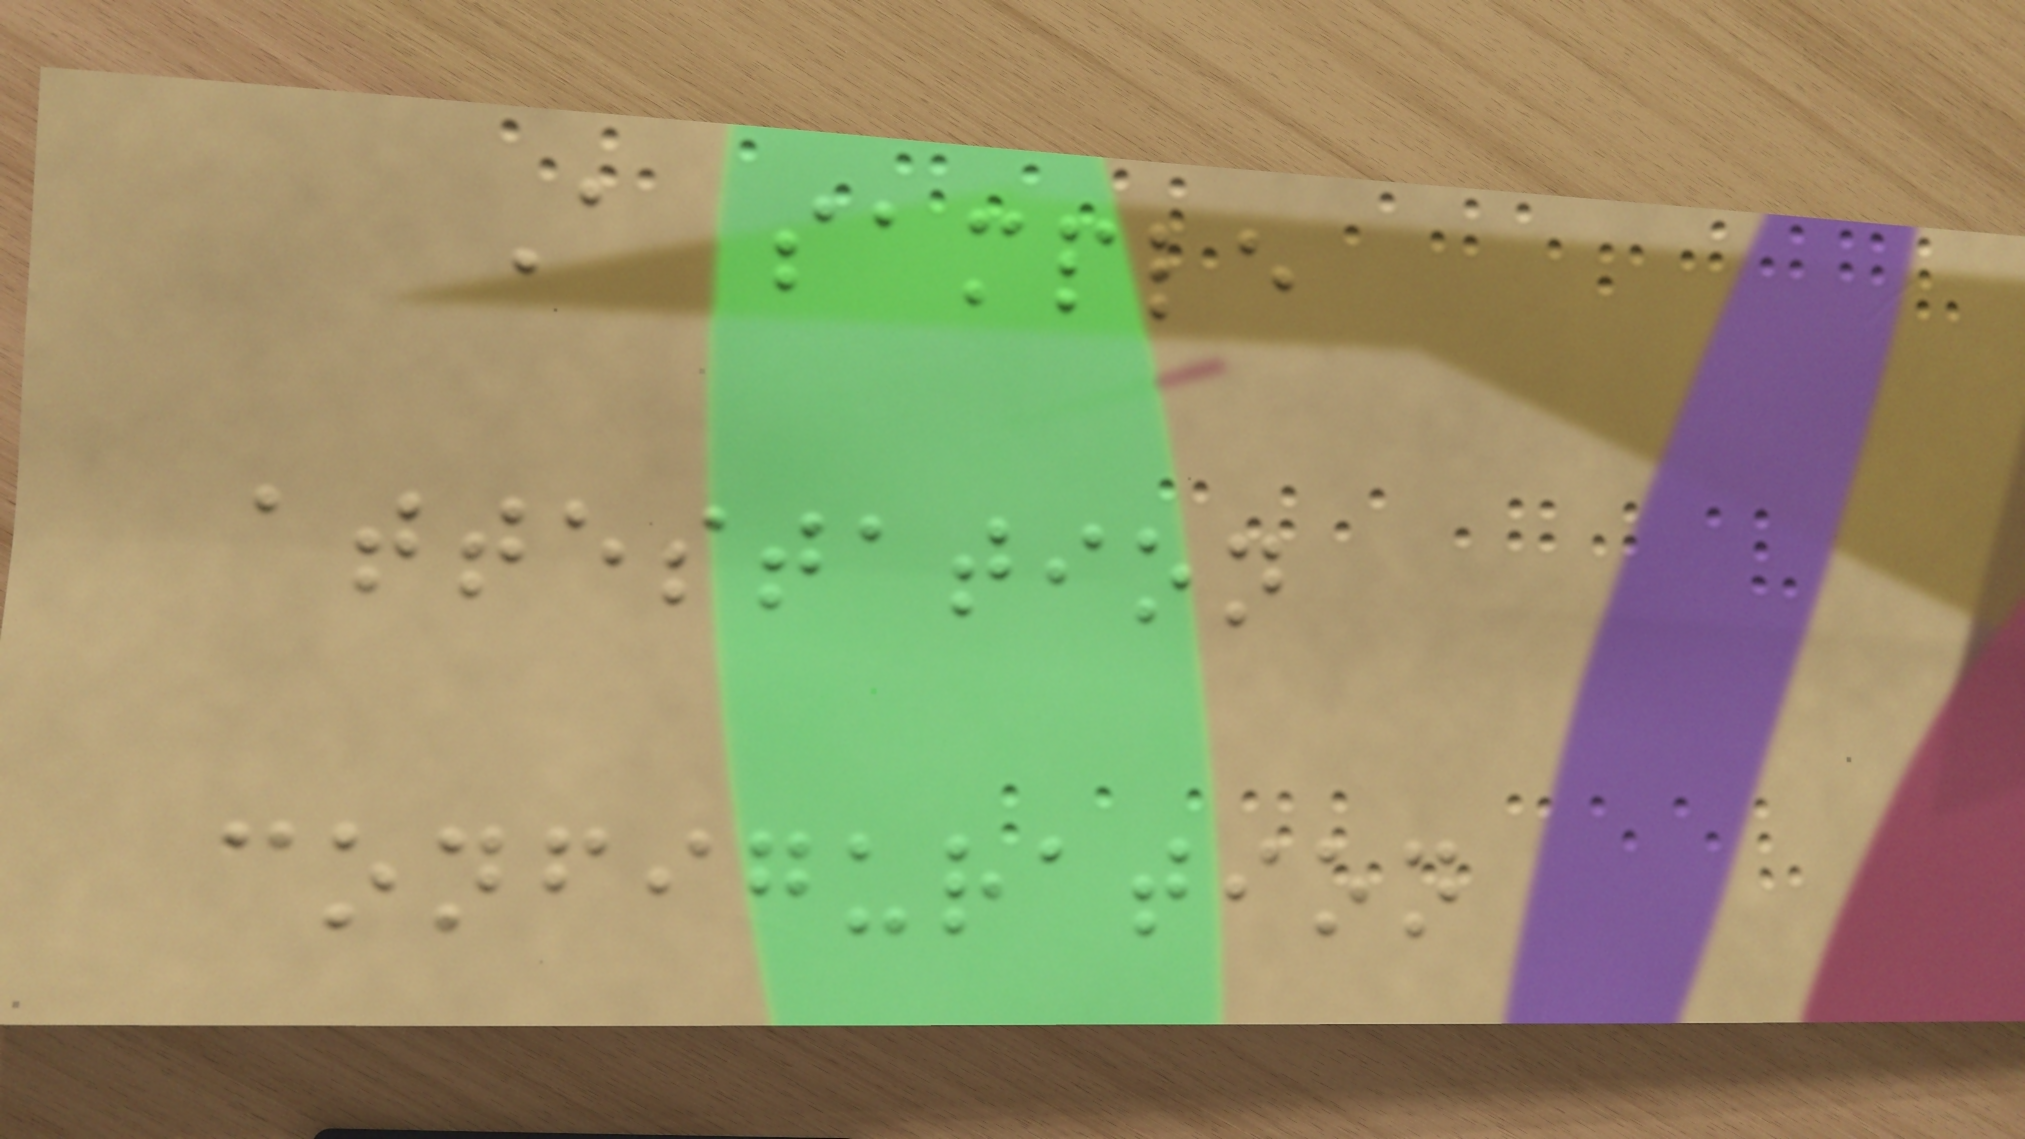A sample
attestation
configuration
